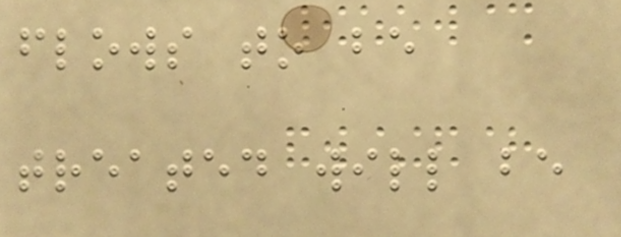flows to be
treated will be
